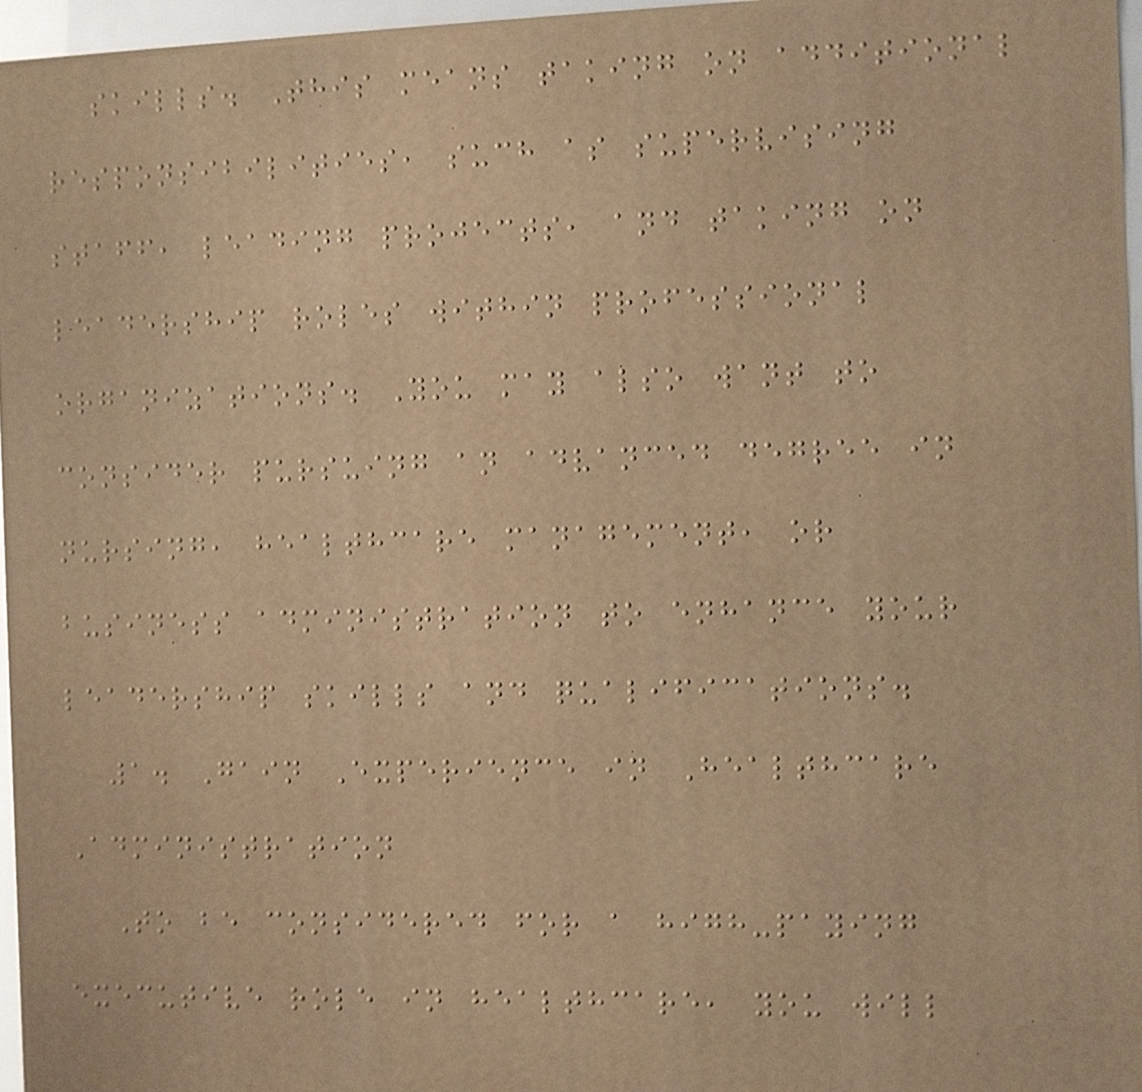skills. This means taking on additional
responsibilities, such as supervising
staff, leading projects, and taking on
leadership roles within professional
organizations. You may also want to
consider pursuing an advanced degree in
nursing, healthcare management, or
business administration to enhance your
leadership skills and qualifications.
1. Gain Experience in Healthcare
Administration
To be considered for a high-paying
executive role in healthcare, you will
